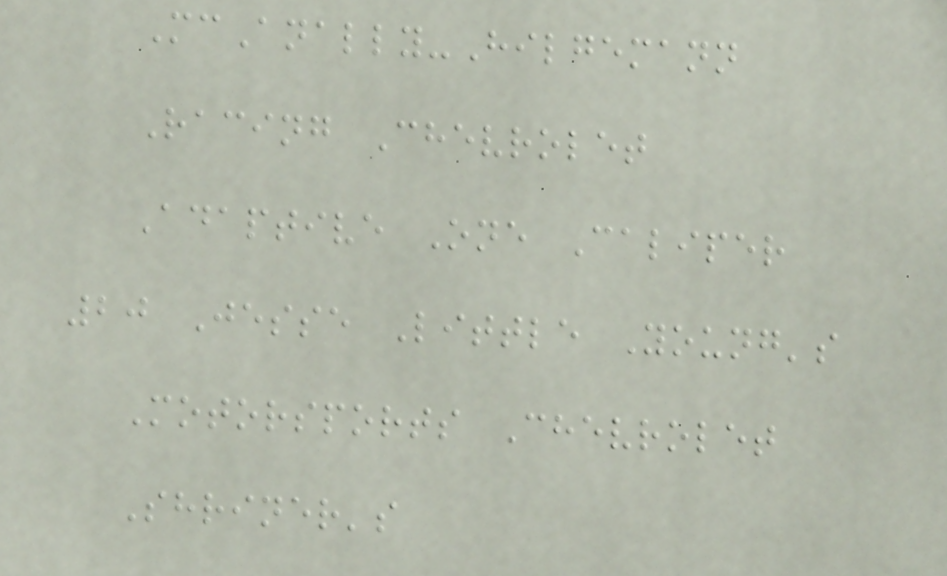McAnally-Hilgemann
Racing Chevrolet
Adaptive One Caliper
20 Jesse Little Young's
Motorsports Chevrolet
Shriner's
